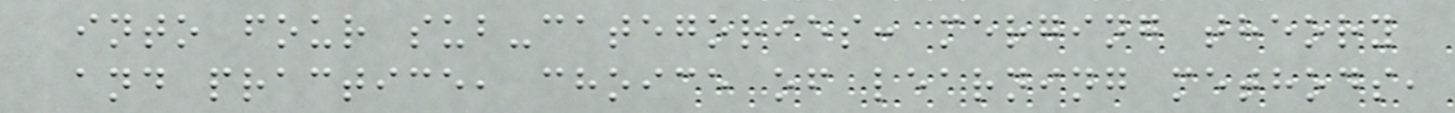into four sub-categories: merging theory
and practice, choice of learning methods,
